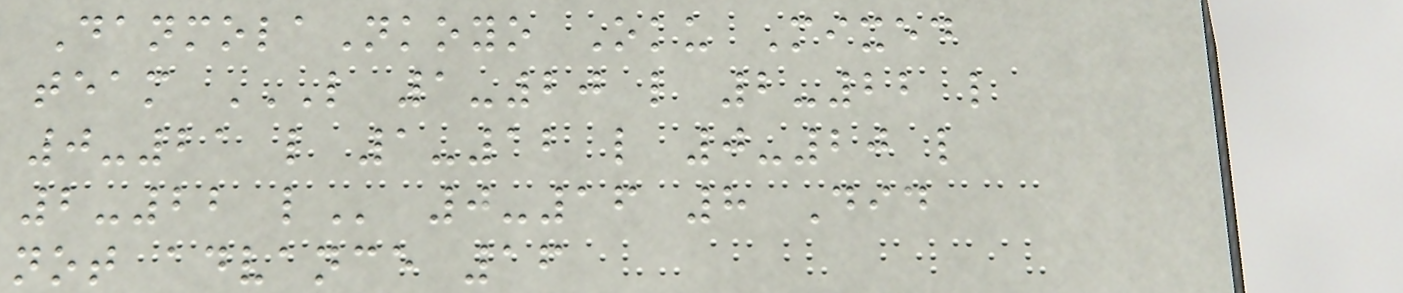DanmolaNkoyo Oku Mixed
team L 1-20 L 2-22 L
0-21 L 1-12 L 0-20 L
2-22 L 0-16 8 Did
not advance 16
